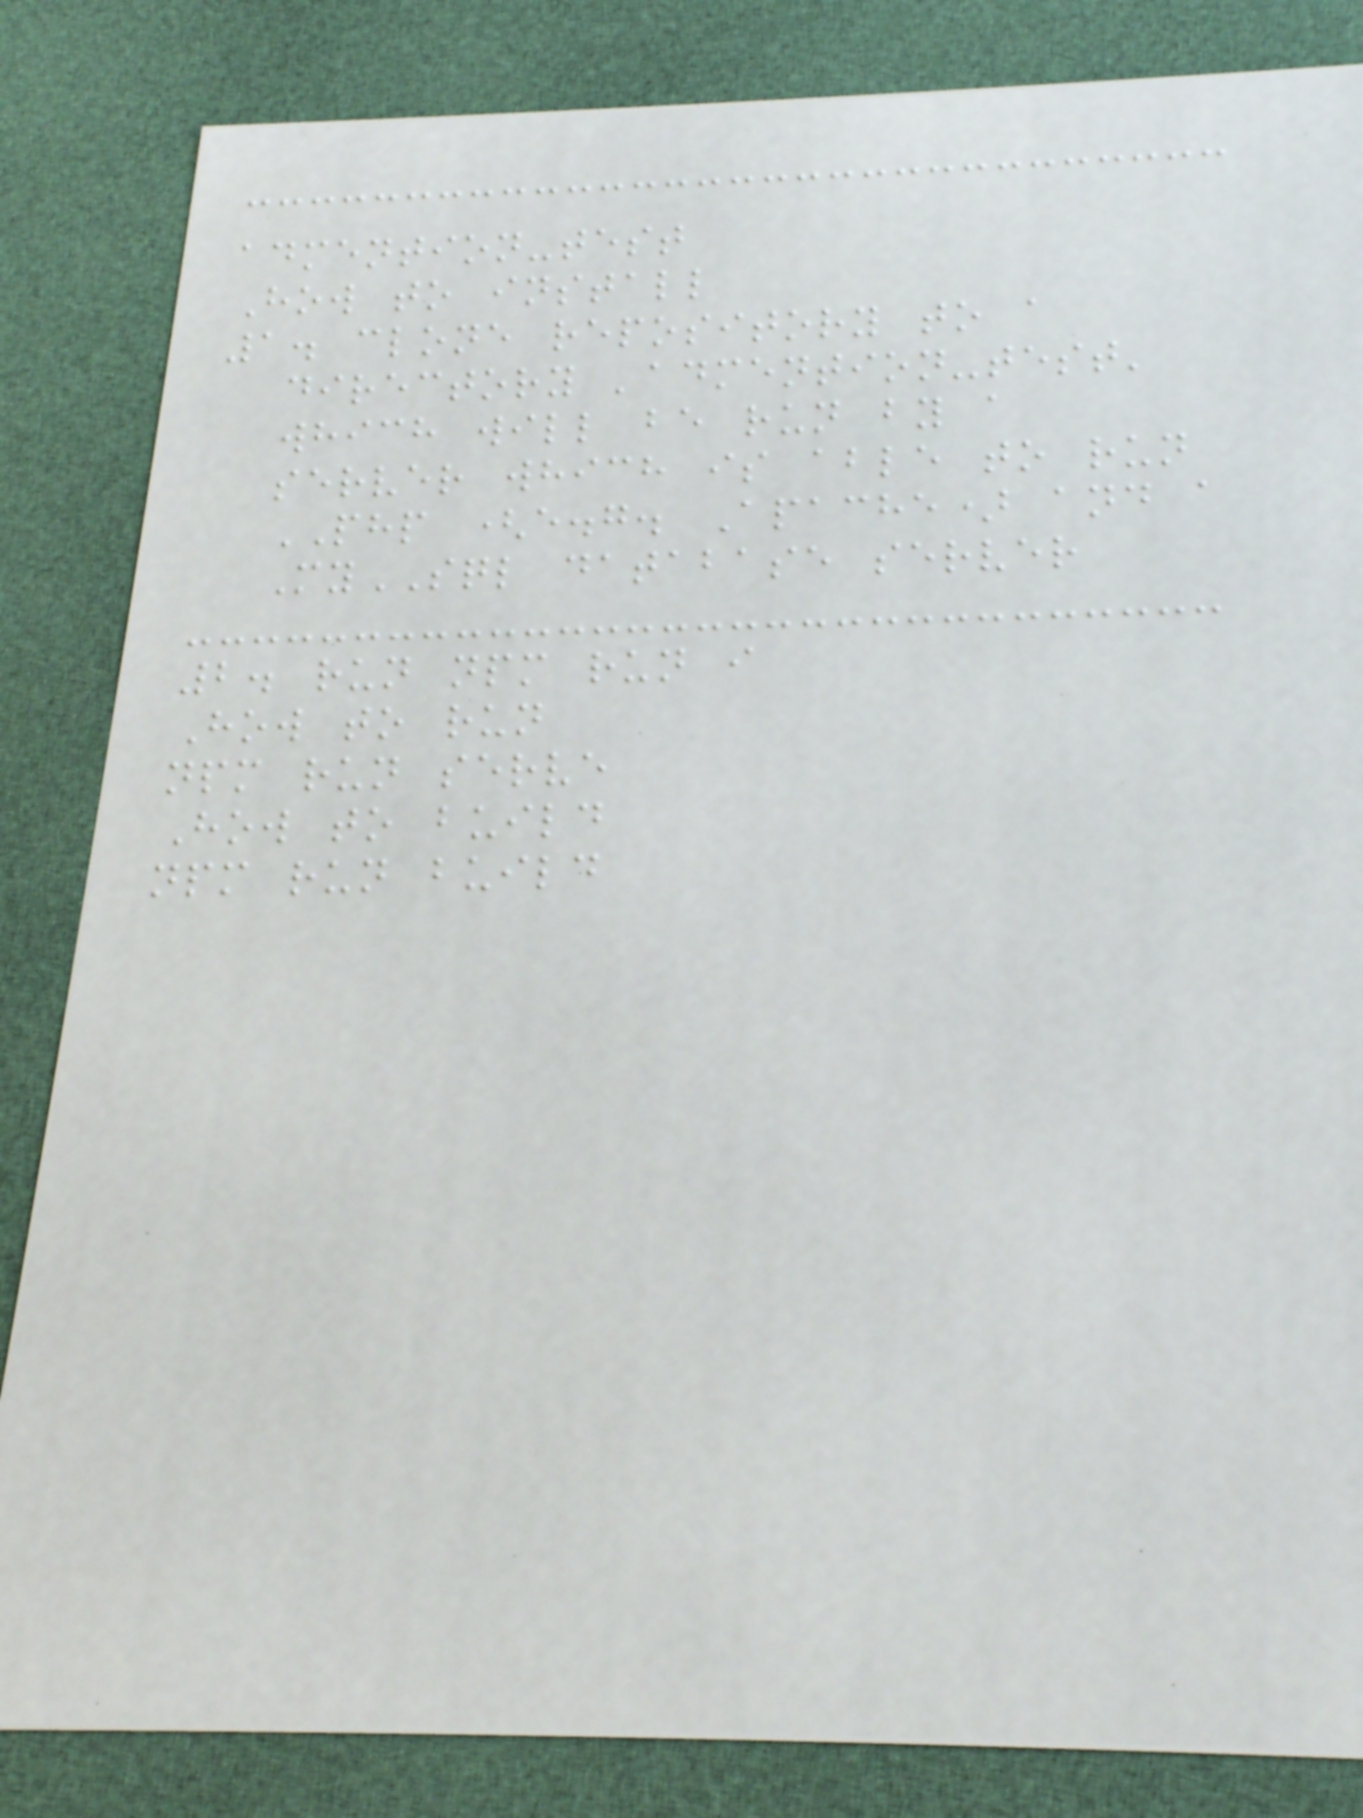admention-test
How to install
1. clone repository to a
directory 'admention-test'
which will be run by a
server which is able to run
PHP (e.g. Apache) and a
MySQL database server
2. run npm run i
How to run
npm run serve
How to build
npm run build
